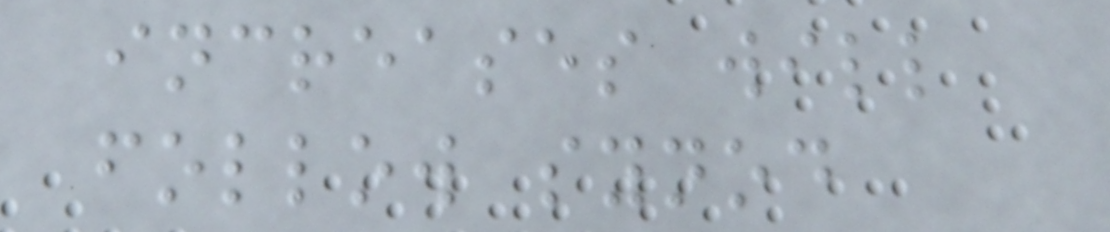increases will
follow synod
